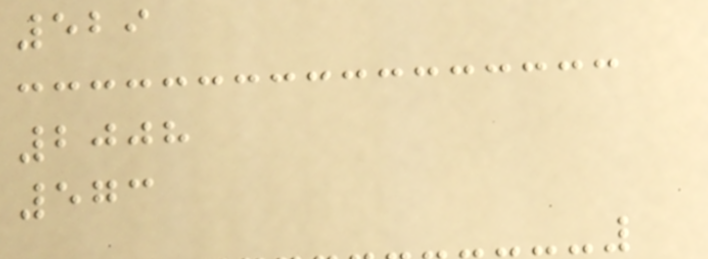529
2008
573
